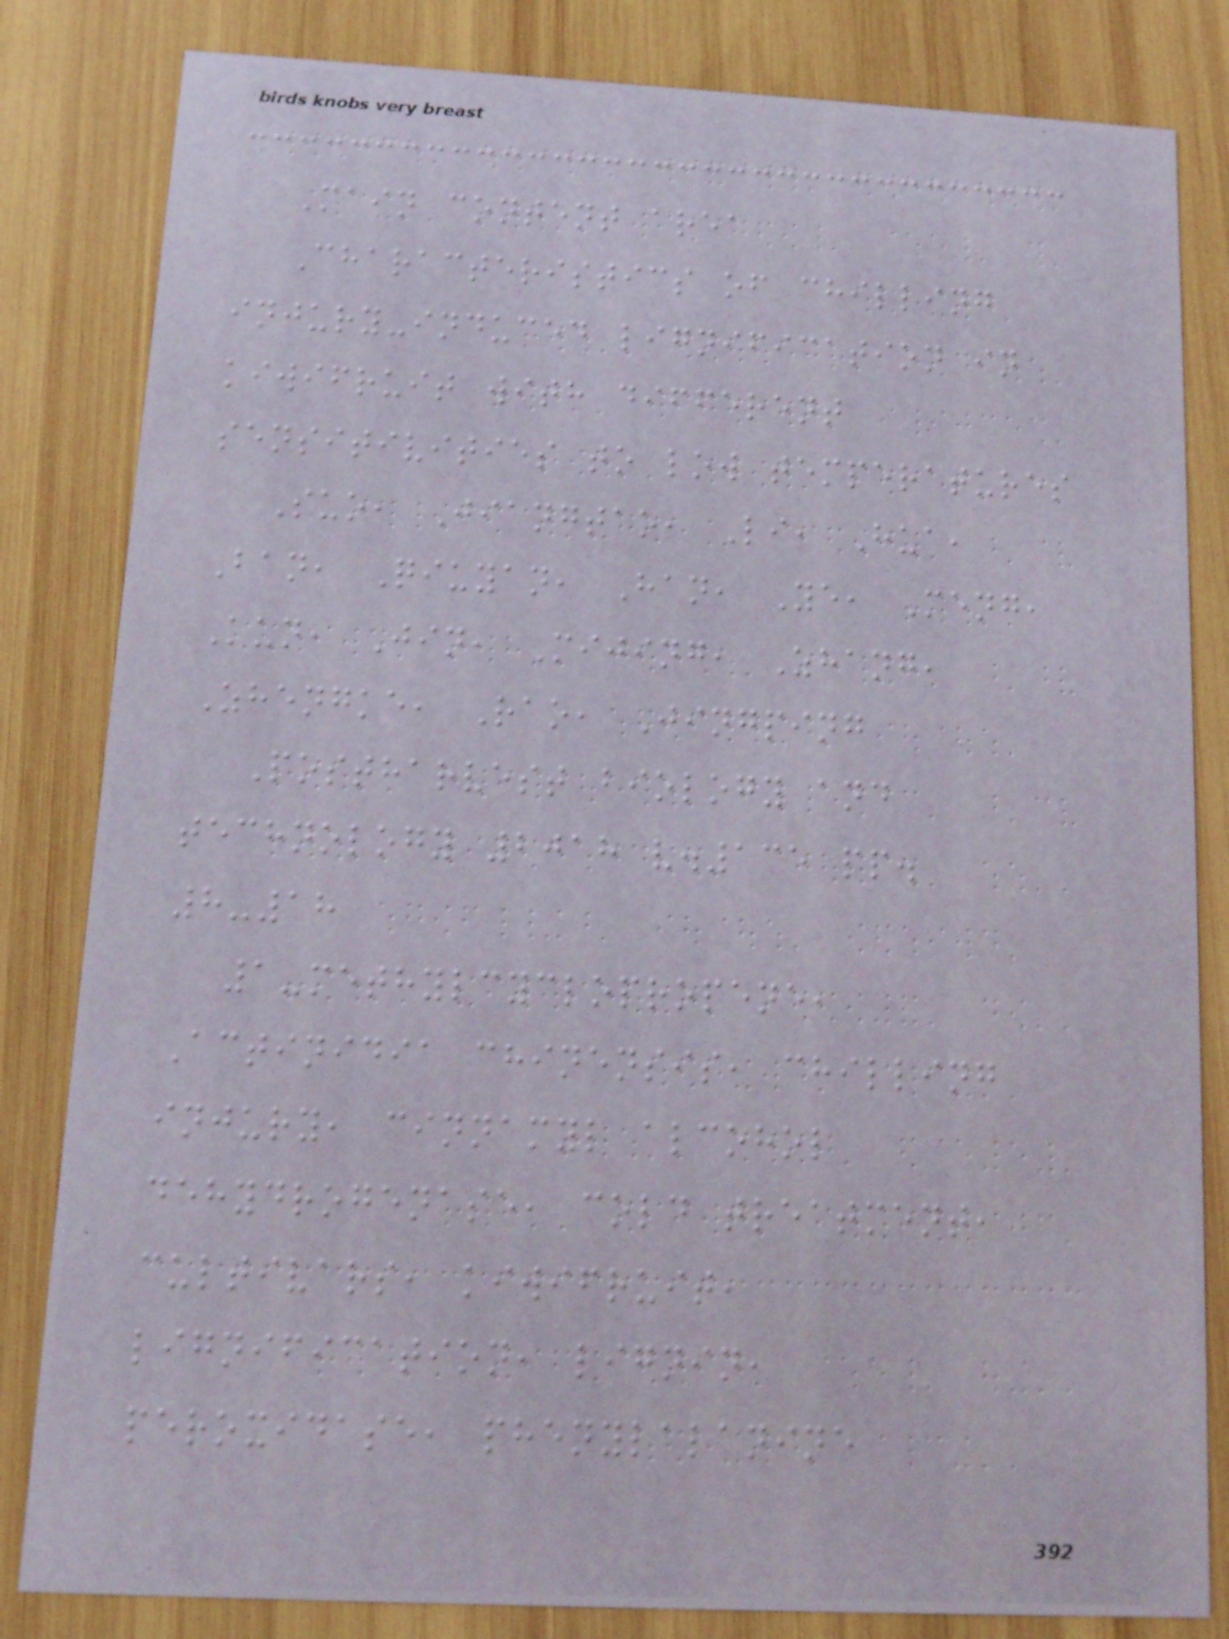Main content area
Characteristics of chilling
injury-induced lignification in
kiwifruit with different
sensitivities to low temperatures
Suo, Jiangtao, Li, Hua,
Ban, Qiuyan, Han, Ye, Meng,
Kun, Jin, Mijing, Zhang,
Zhengke, Rao, Jingping
Postharvest biology and
technology 2018 v.135 pp.
8-18
1-methylcyclopropene,
Actinidia chinensis, chilling
injury, cinnamyl alcohol
dehydrogenase, cold treatment,
cultivars, kiwifruit,
lignification, lignin,
peroxidase, phenylalanine
